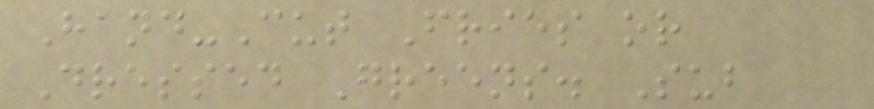Hand-Cut Fries or
Dressed Greens. Sub
